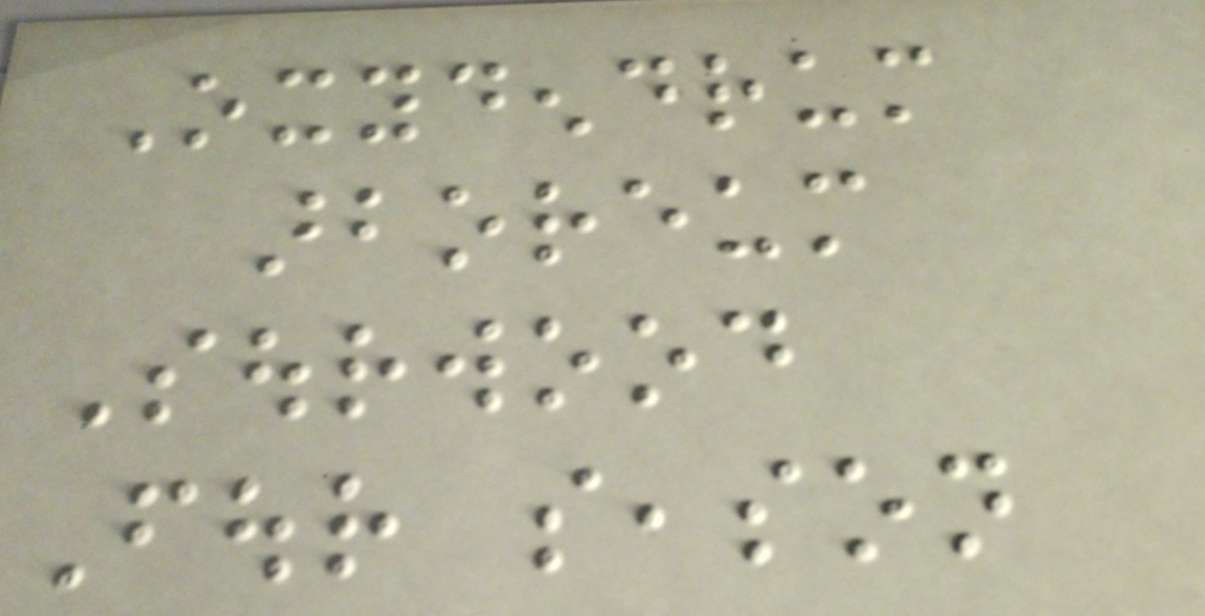Oxydendrum
arboreum
Sourwood
Four season
